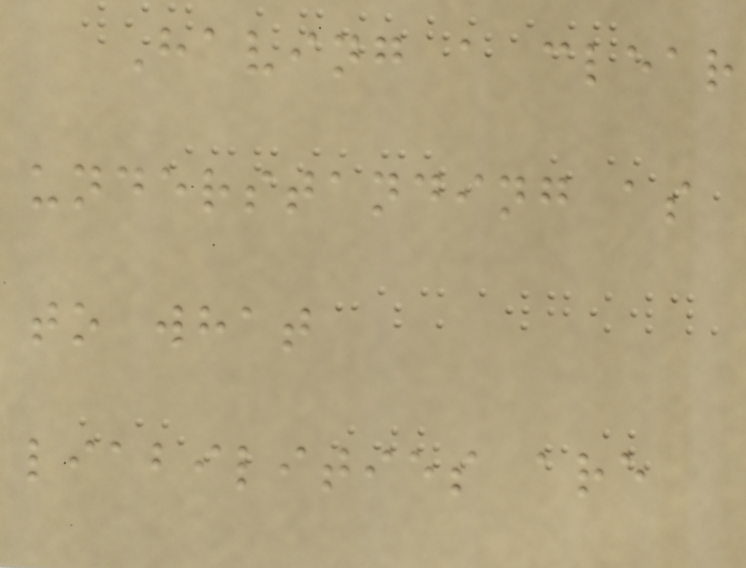Having a clear
understanding as
to what
liabilities are
